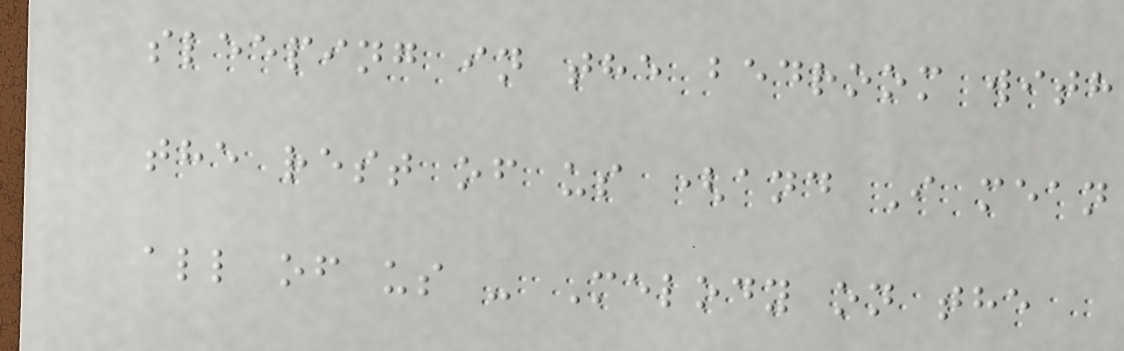sleeping in the bedroom with
the rest of us (and I mean
all of us - Melody on the
